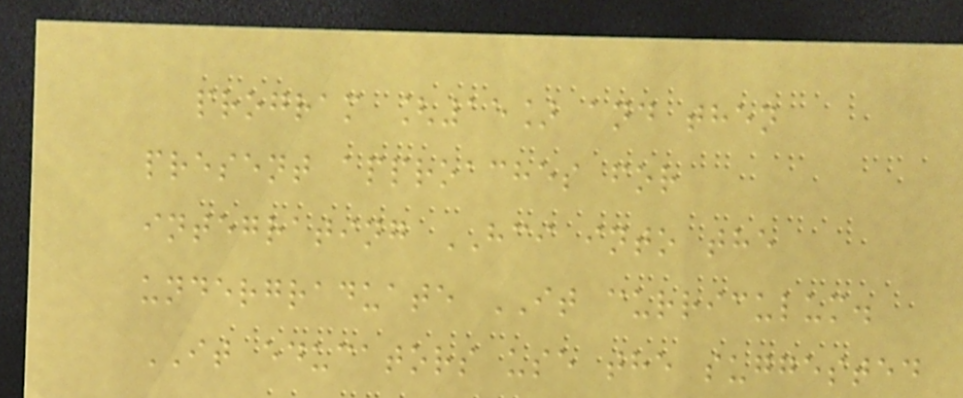program [15] and then
present approaches for
integrating HCI into the
undergraduate IT curriculum.
IT educators use the suggested
